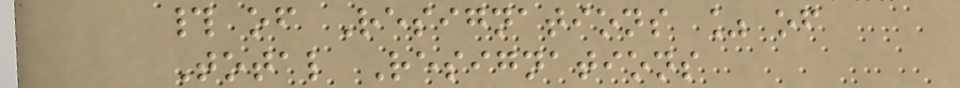# of Resignations % of
Total Resignations
